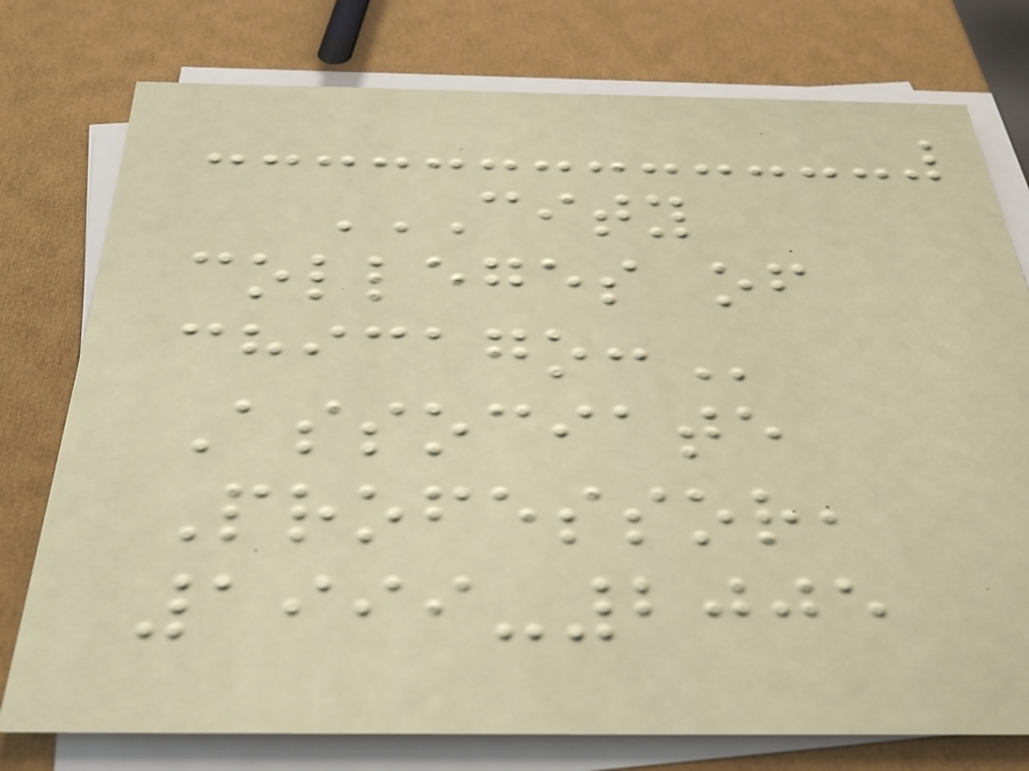CITY
COLLEGES OF
CHICAGO:
Associate
Professor,
1999-2005
